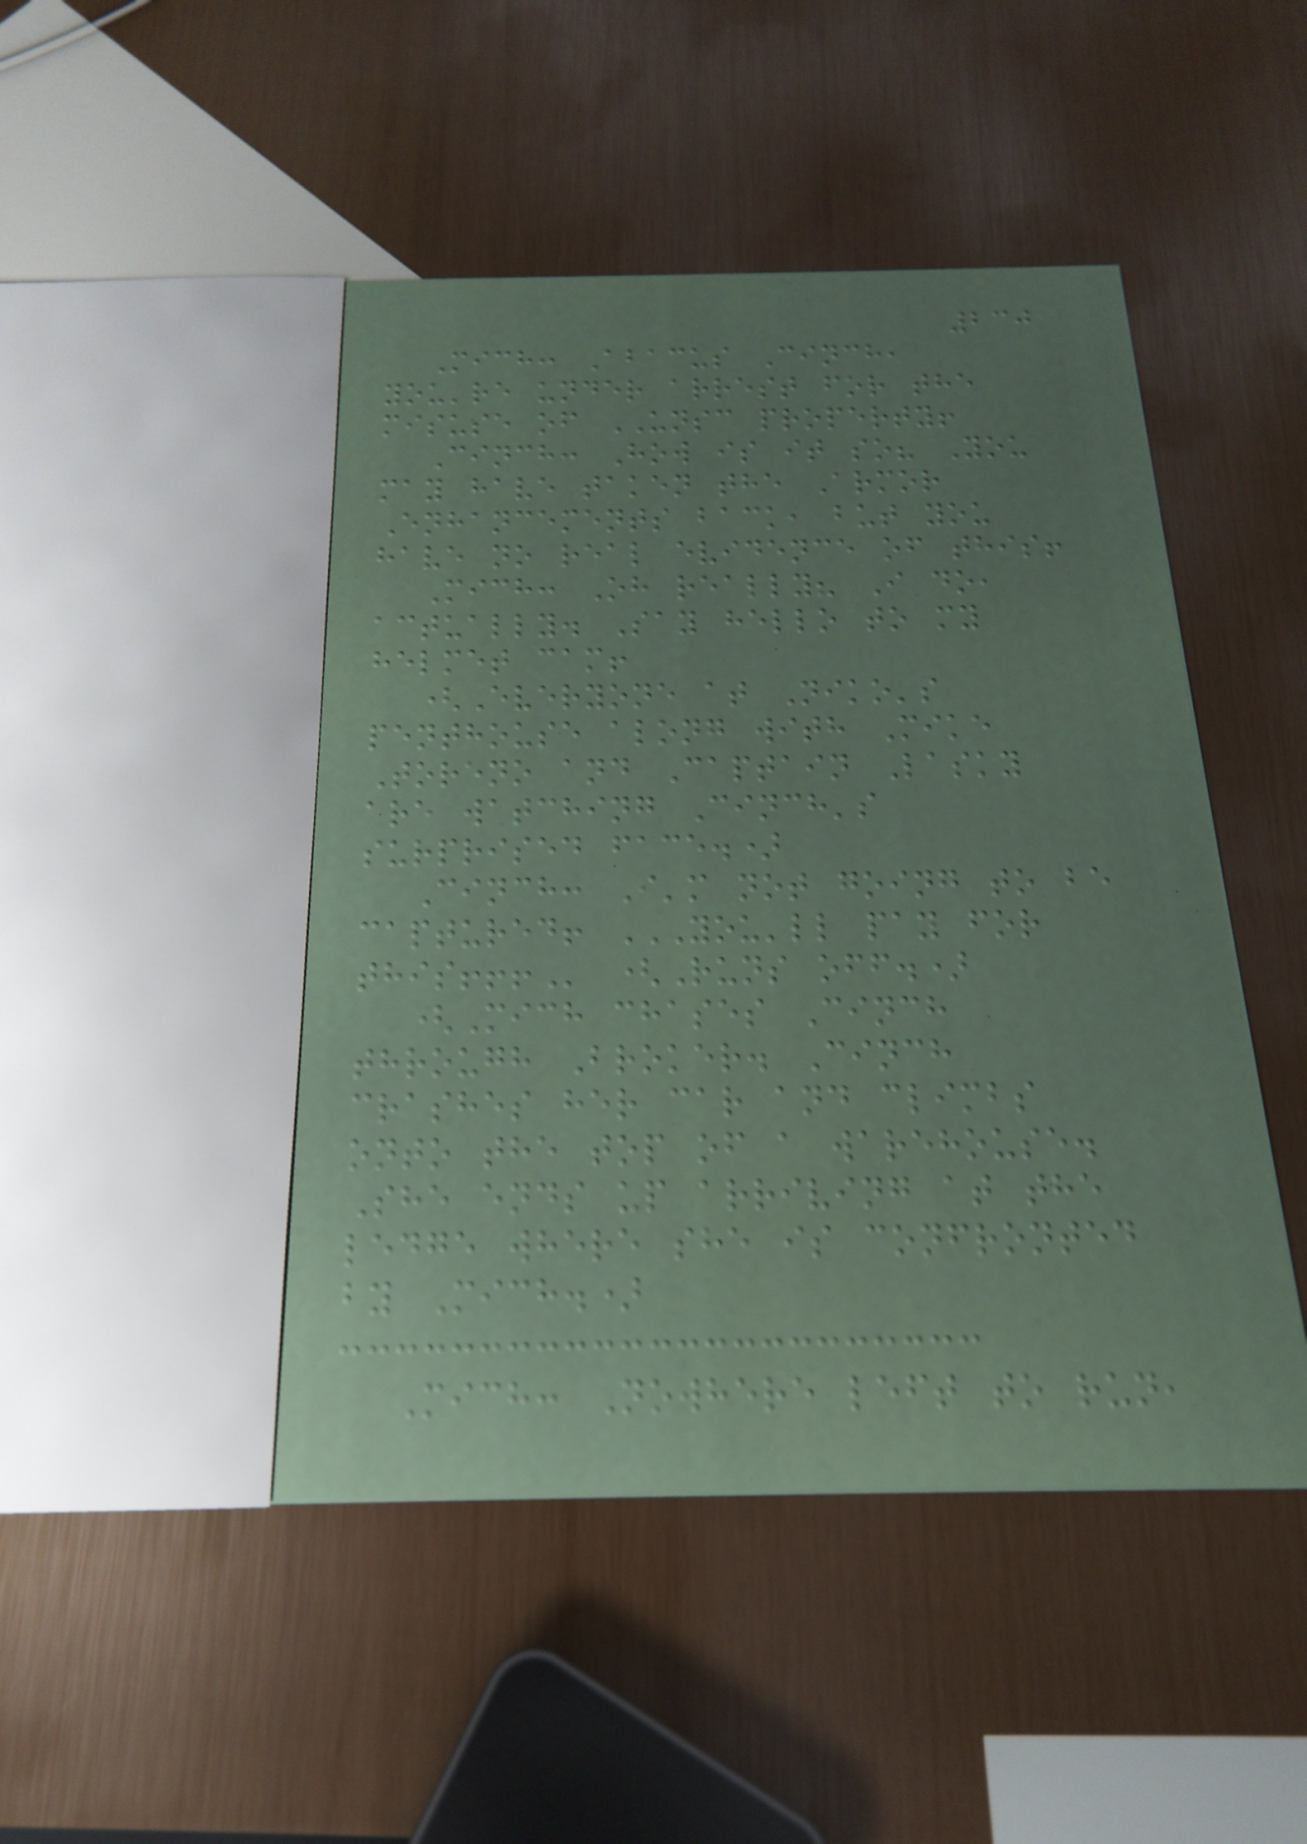230
Mich: Abacus Cinch,
you're under arrest for the
misuse of UNSC property!
Cinch: How is it so? You
may have taken the Armor
Enhancements back, but you
have no real evidence of this!
Mich: Oh really? I do,
actually. Say hello to my
helmet cam!
(Everyone at Niko's
penthouse along with Mike
Toreno and Captain Lasky
are watching Cinch's
surprised face.)
Cinch: I'm not going to be
captured! YOU'LL PAY FOR
THIS!!! (Runs off.)
(Mich chases Cinch
through Broker. Cinch
crashes her car and climbs
onto the top of a warehouse.
She ends up arriving at the
ledge where she is confronted
by Mich.)
Mich: Nowhere left to run,
